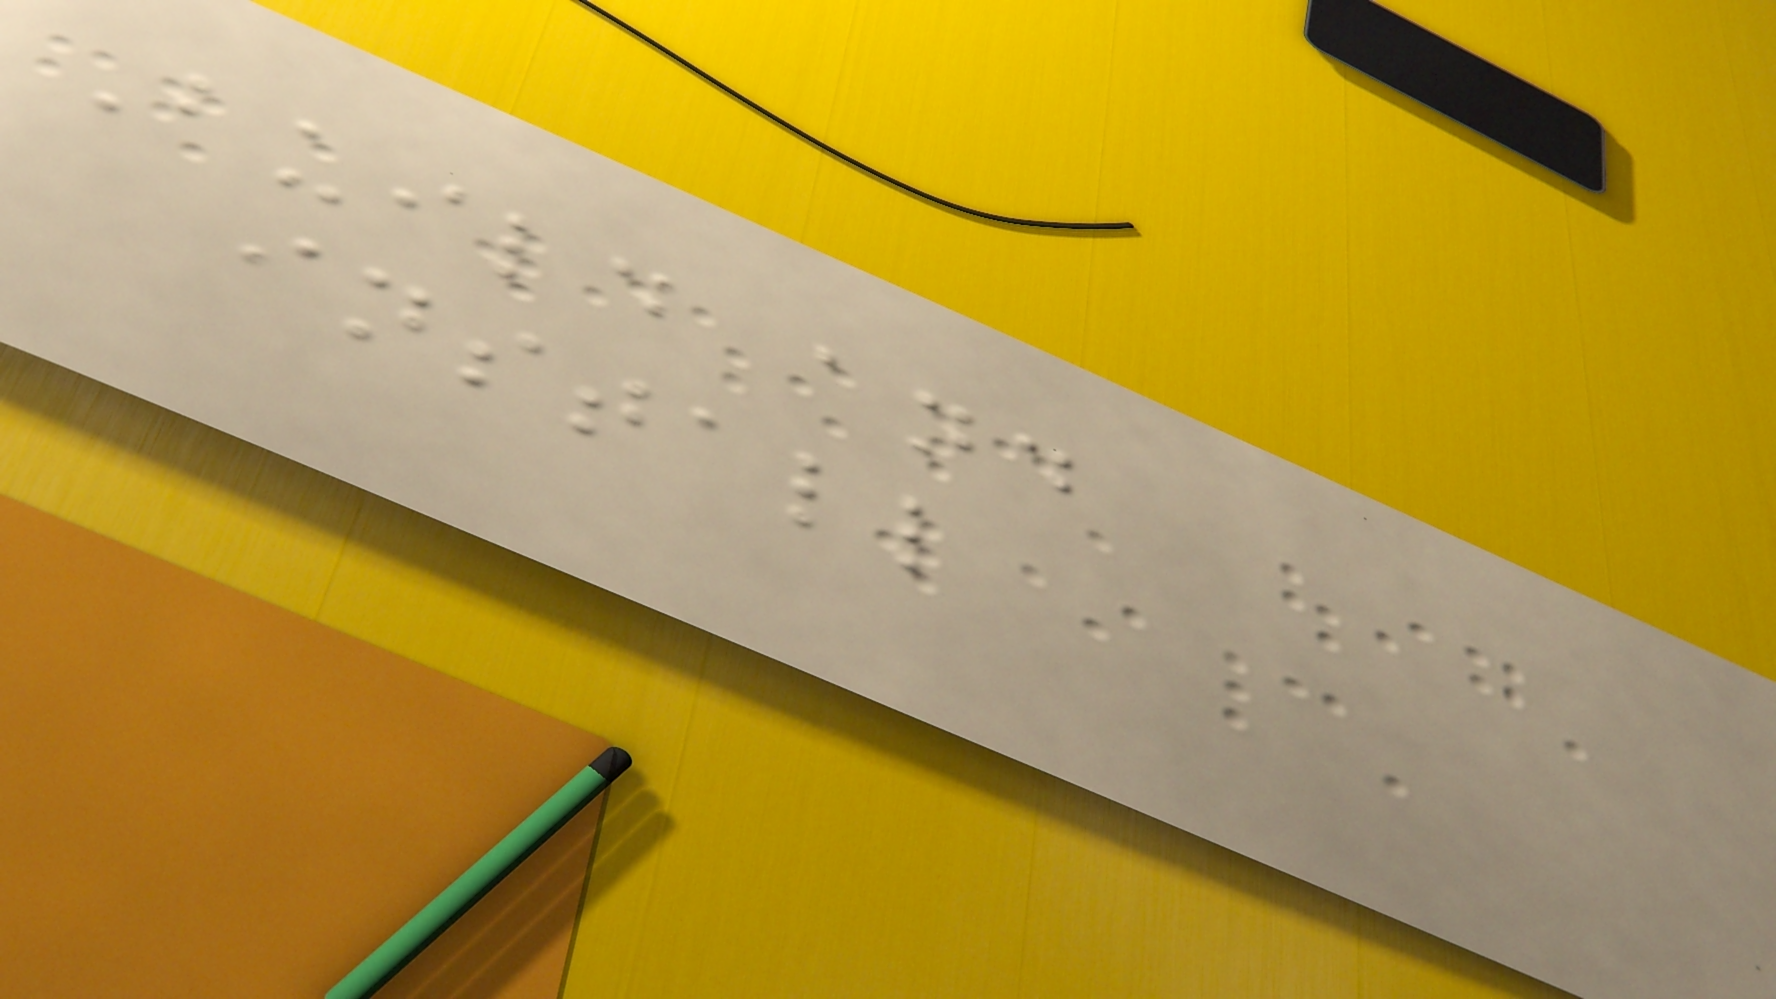Build and
install
